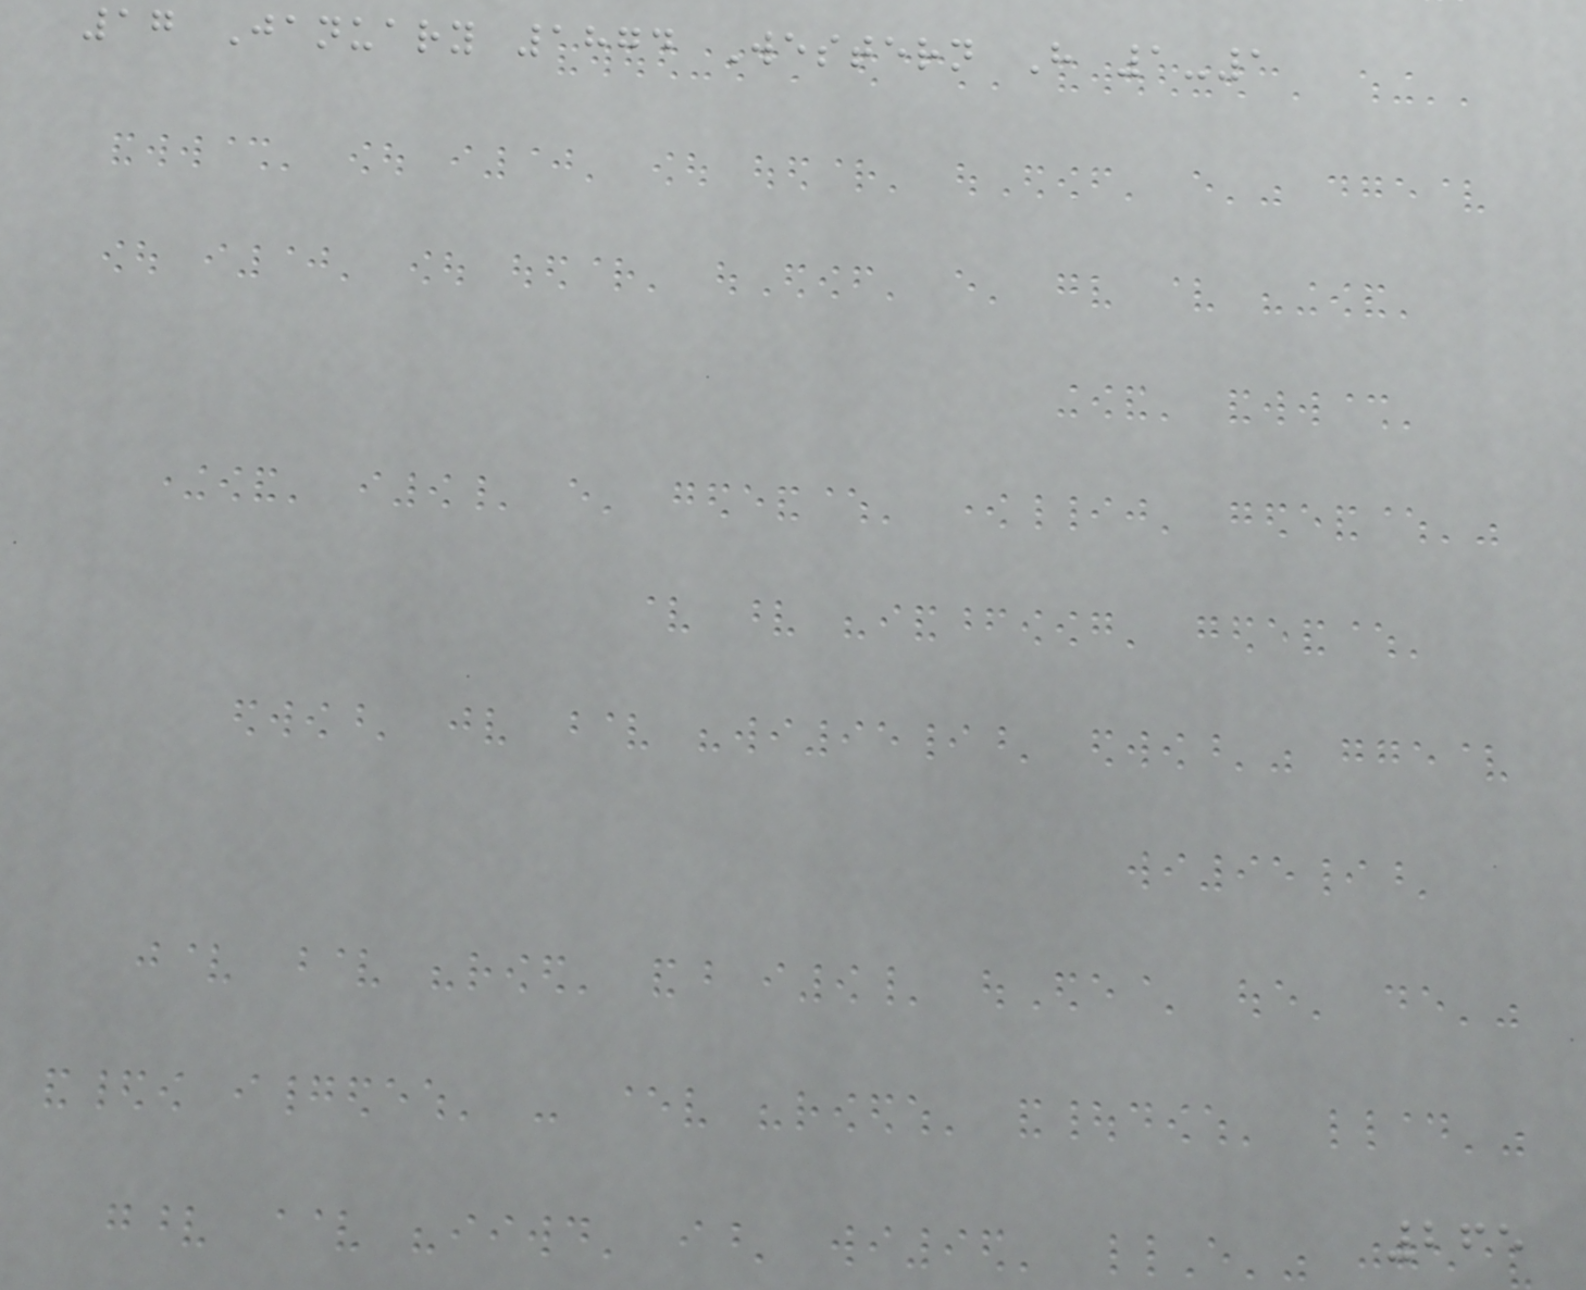17 January 1874 Western H 1-1
265
